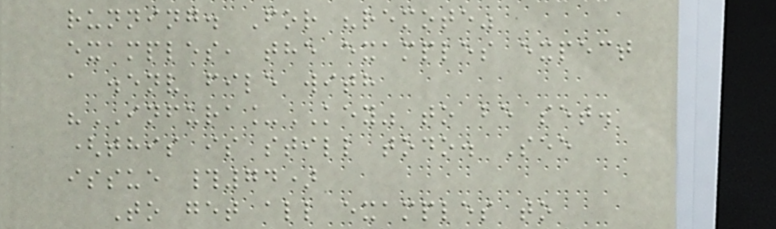running. For "remote"
examples, the examples expect
a .env file with
"INFURA_KEY" to be set.
(this is still todo. See
issue #74)
To get all examples to
